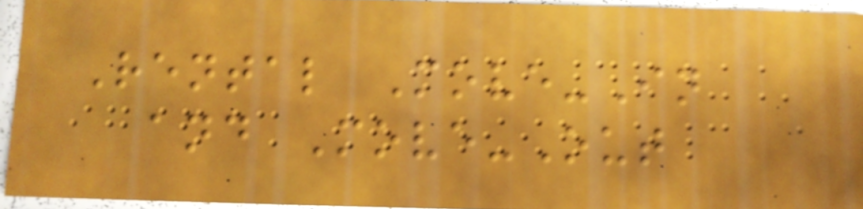Rental Move-In
and Move-Out
